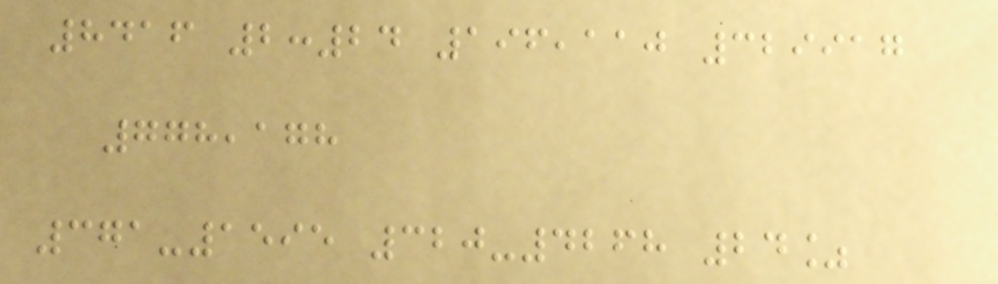8416 2:24 196,110 329917
778,178
371-1595 320-4268 24%
